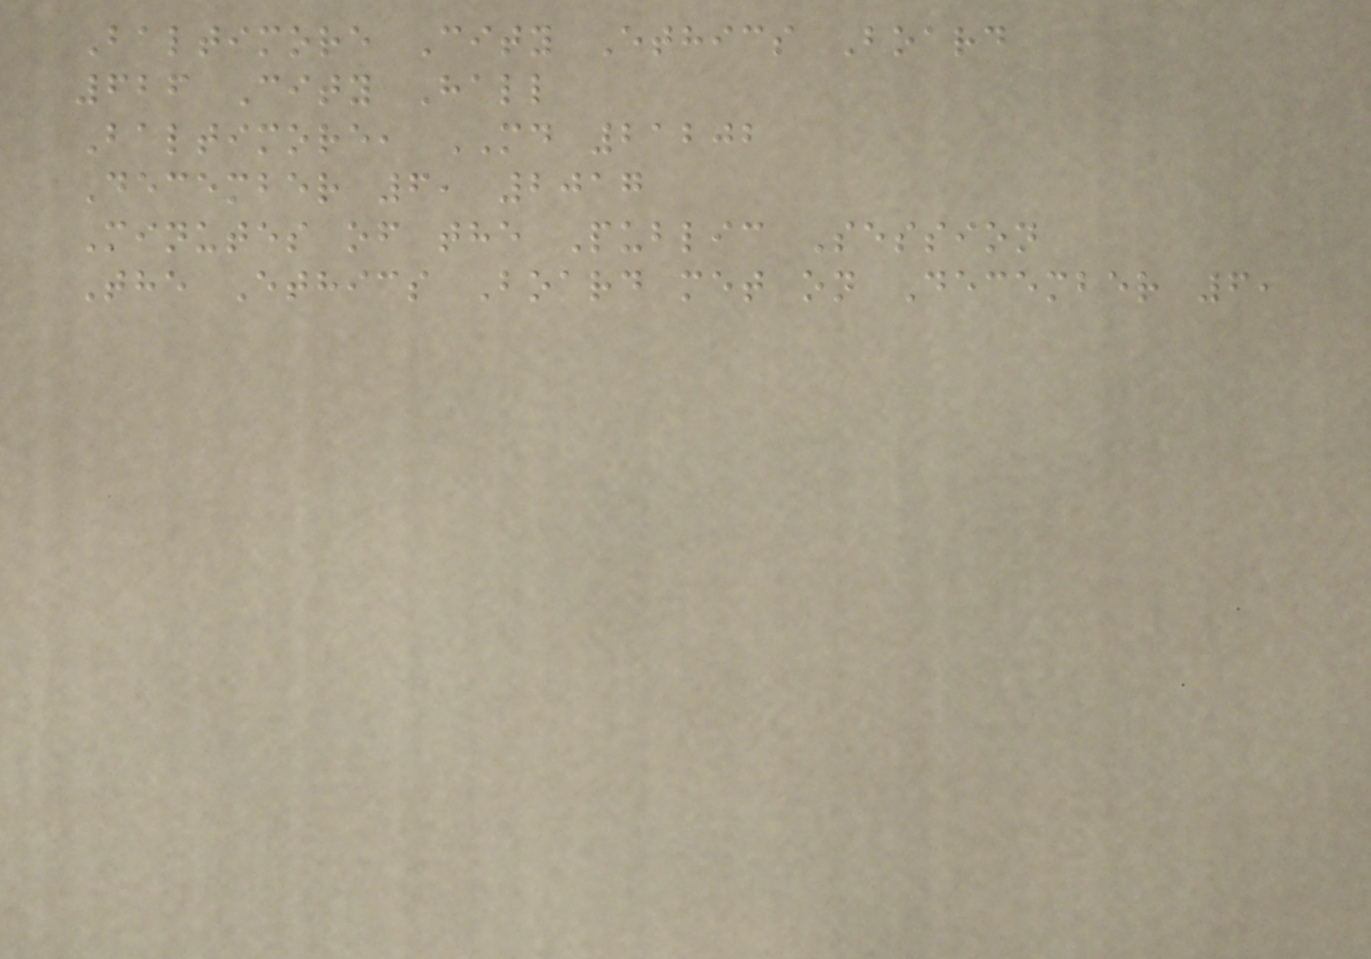Baltimore City Ethics Board
626 City Hall
Baltimore, MD 21202
December 6, 2017
Minutes of the Public Session
The Ethics Board met on December 6,
